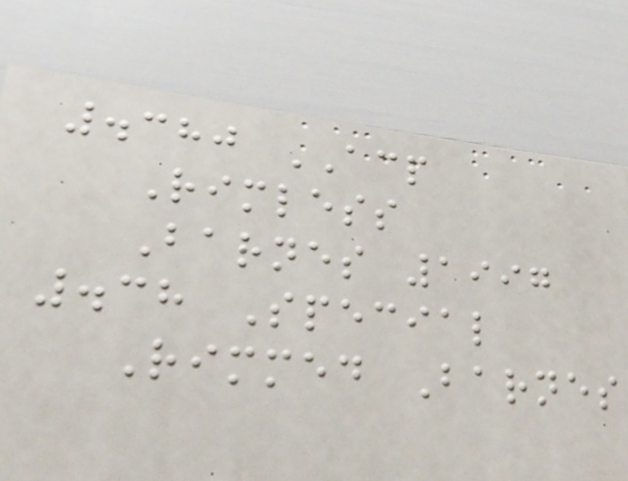.380 ACP
Rimless
Barnes 1997
.38 Special
Rimmed Barnes
